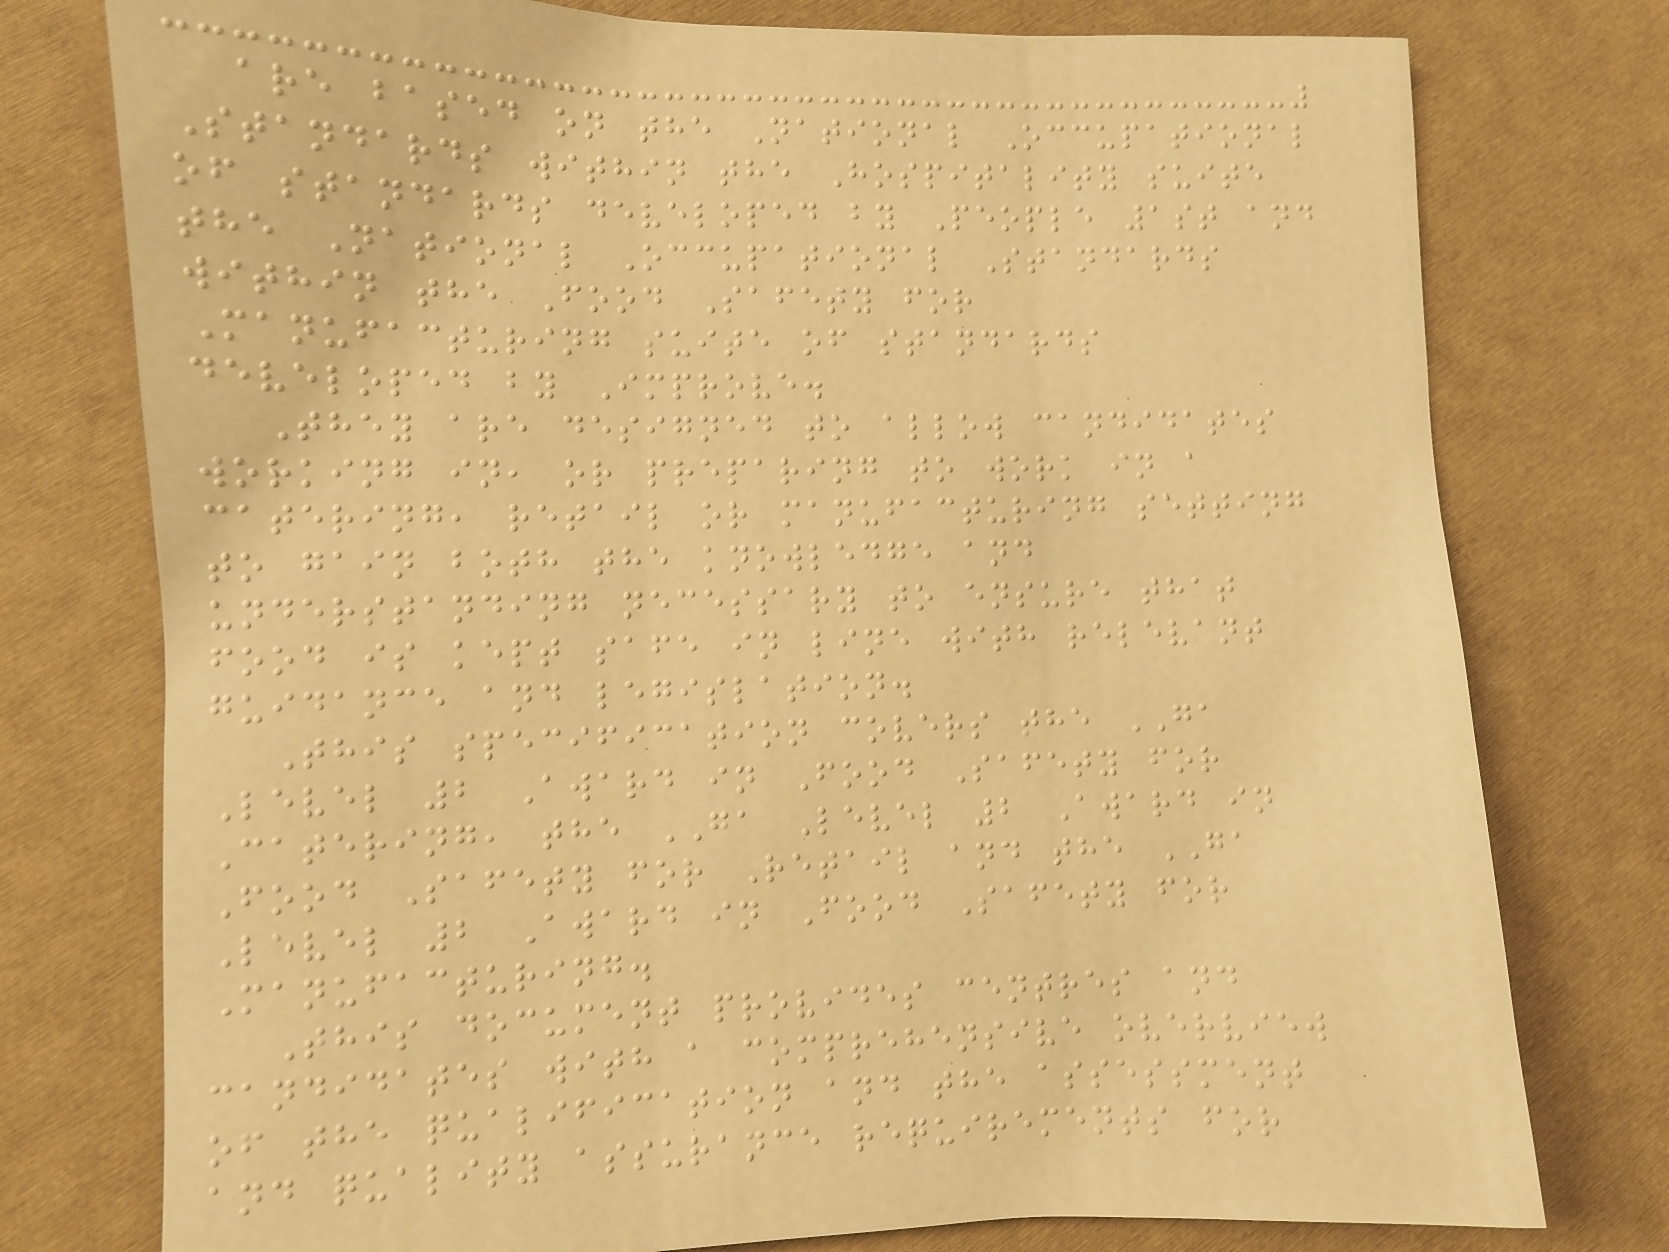are based on the National Occupational
Standards within the Hospitality suite
of standards developed by People 1st and
the National Occupational Standards
within the Food Safety for
Manufacturing suite of standards
developed by Improve.
They are designed to allow candidates
working in, or preparing to work in a
catering, retail or manufacturing setting
to gain both the knowledge and
understanding necessary to ensure that
food is kept safe in line with relevant
guidance and legislation.
This specification covers the GA
Level 2 Award in Food Safety for
Catering, the GA Level 2 Award in
Food Safety for Retail and the GA
Level 2 Award in Food Safety for
Manufacturing.
This document provides centres and
candidates with a comprehensive overview
of the qualification and the assessment
and quality assurance requirements for
